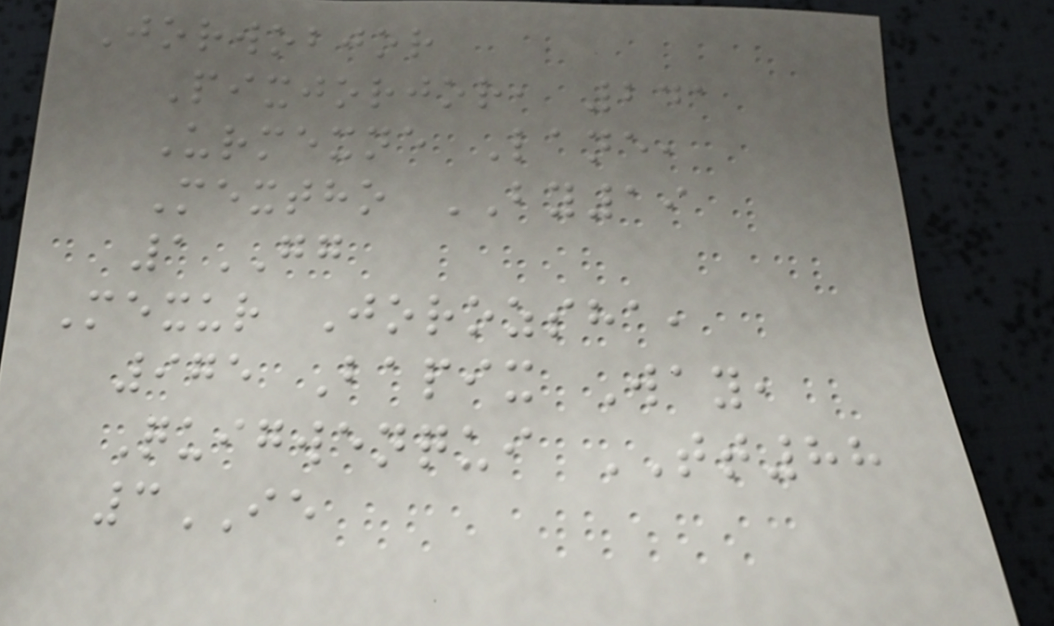Jorwobjor
Pixjorjor, 241
Urmexne Lane,
Mextho BY19
1GG
Mexur Jorozsha,
975 Bapix Way,
Quigwenqui TT88
3IE
